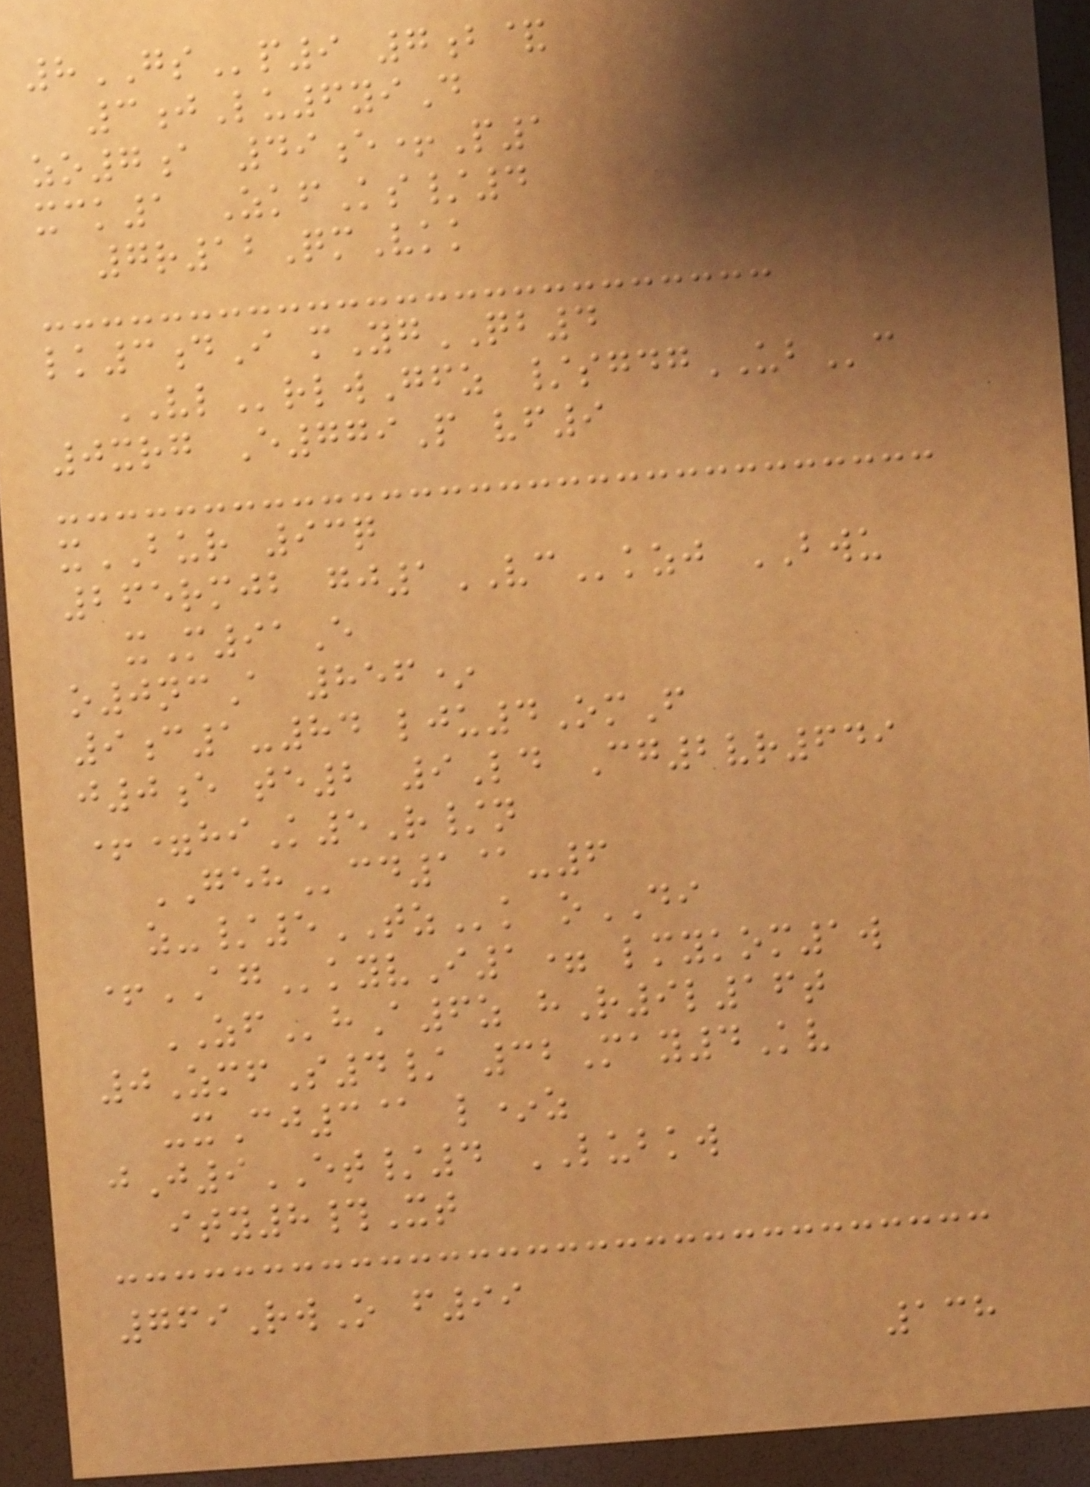8GSp9 7b&
3jLu6yiD
zo7a 49e+P1
xck1 ZkfKs/4
7r12QmVkk
lk3dI mYgQB4
VLrlwGfz /sgdgUBc
0xrg E779P vf9
xBUR 93q
265rmjb gj1VCkzj BWU
xM91E
o0ncA 856*
9c1-84 lju4OmF
j0e te2 9Ld Cg2vr649
+=hiK5R/n
GEHcd1@-6
z-/5TZk oDI
+AGkyvI1= lmykom1w
ZFhA6z hR9l16t
0ZmfS4/ 32May4Kv
-xCj3@ l*z
jJ9ET/4 LUBKW
ity8#Xt
769RwO f99
138
